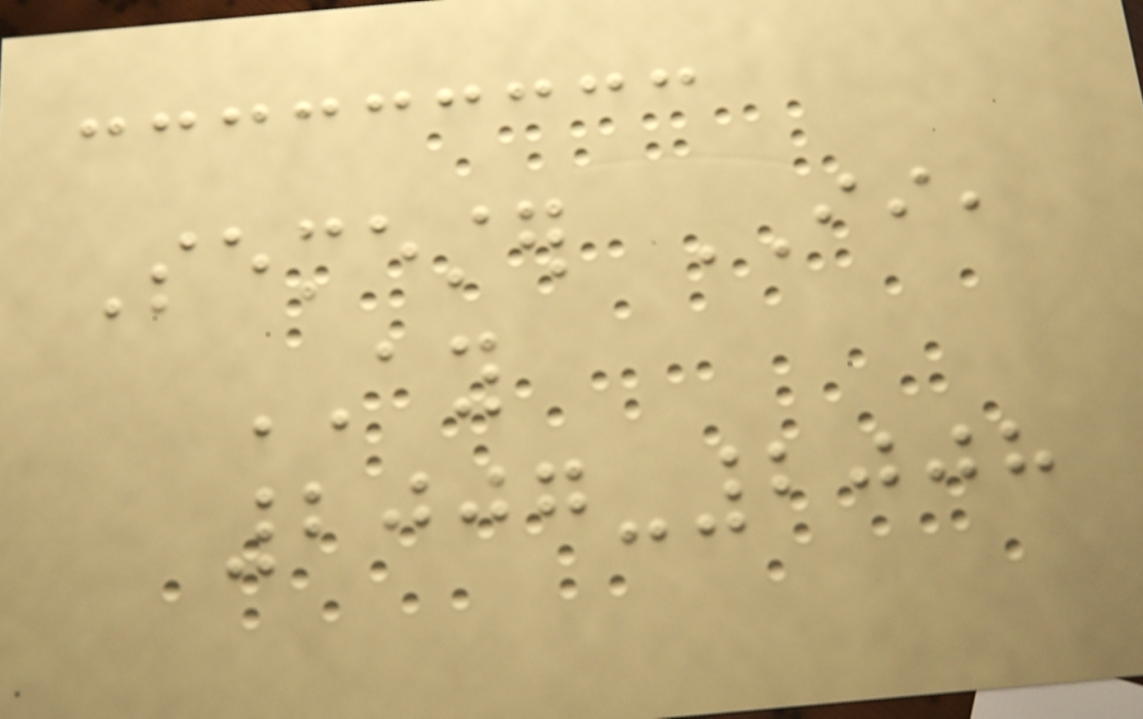Semester II,
AY
2007-2008
